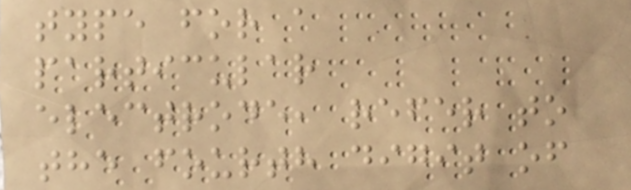type for a
particular
electrode, refer to
the fourth digit of
